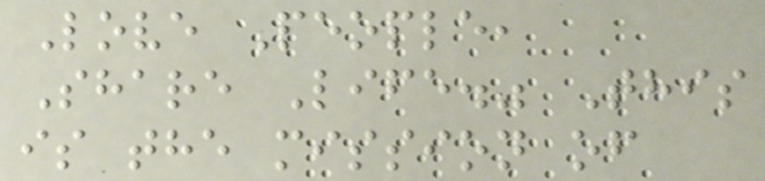Love People,
Share Life." This
is the mission of
